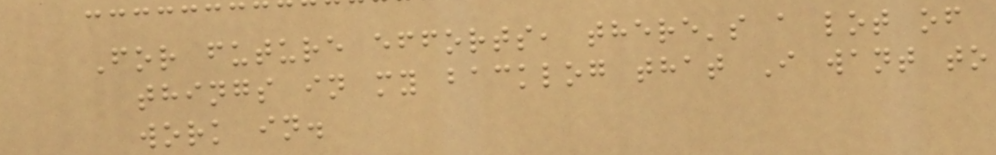For future efforts, there's a lot of
things in my backlog that I want to
work in.
